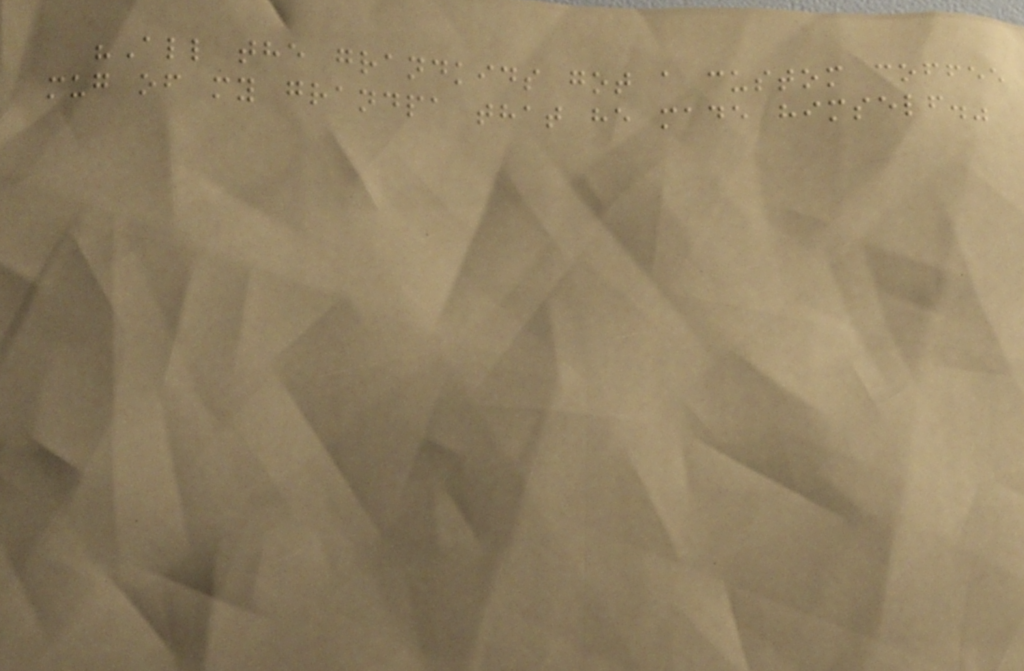"All the grandkids got a custom coffee
mug of my grandpa that he made himself."
